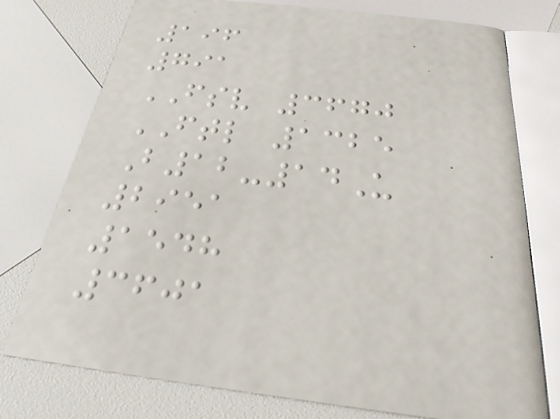196
791
FSV 3670
FTL 1325
B12-14U
2951
1548
3601
